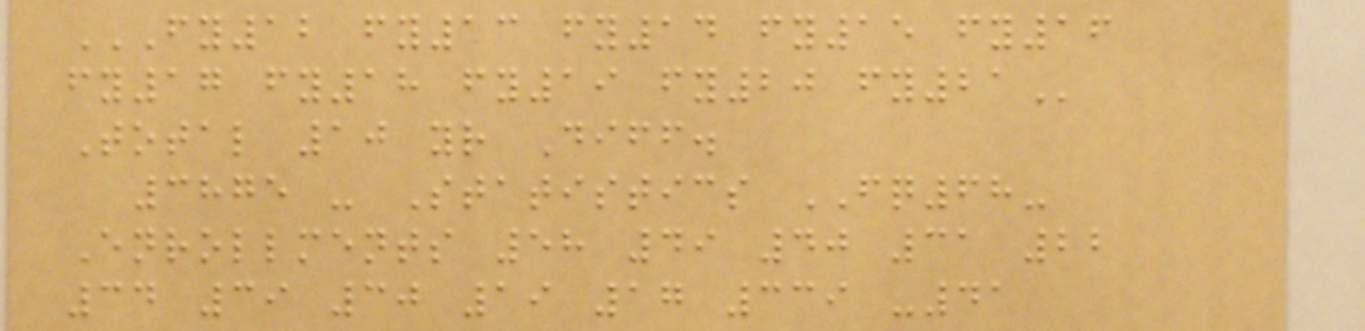FY12 FY13 FY14 FY15 FY16
FY17 FY18 FY19 FY20 FY21
Total 10 yr Diff.
3875 - Statistics FQ68-
Enrollments 58 49 40 31 22
34 39 30 19 17 339 -41
